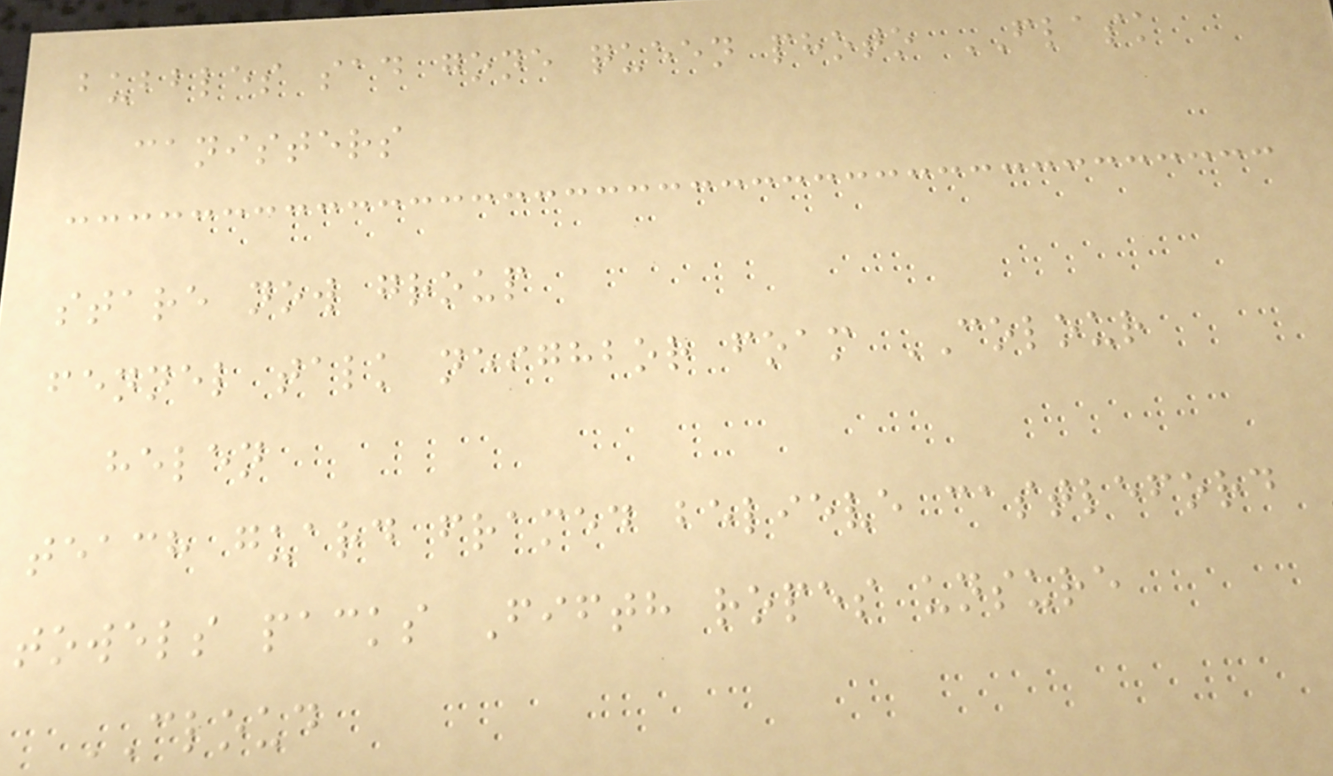bubbles sad gone queen photo FLASK
canisters
stare now group
fennel talk neighbor foam COLOUR
helen
teach guard framed believe castleford
towels packs Fifth ropes unsure
CLOUD
